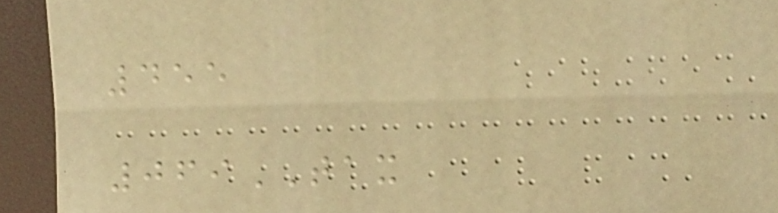455
069TAX
